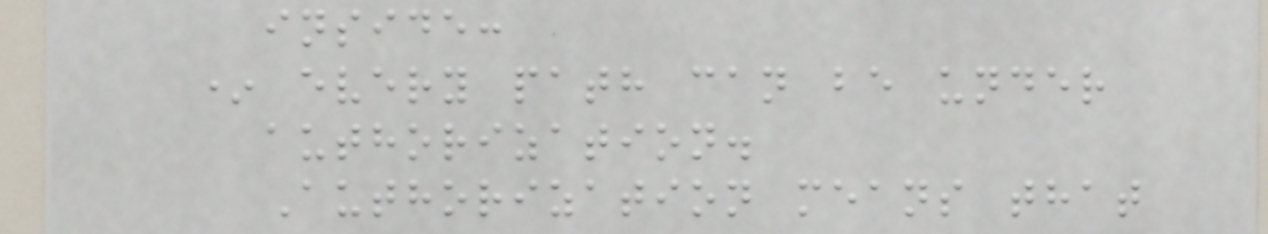inside:
* every path can be under
authorization.
Authorization means that
